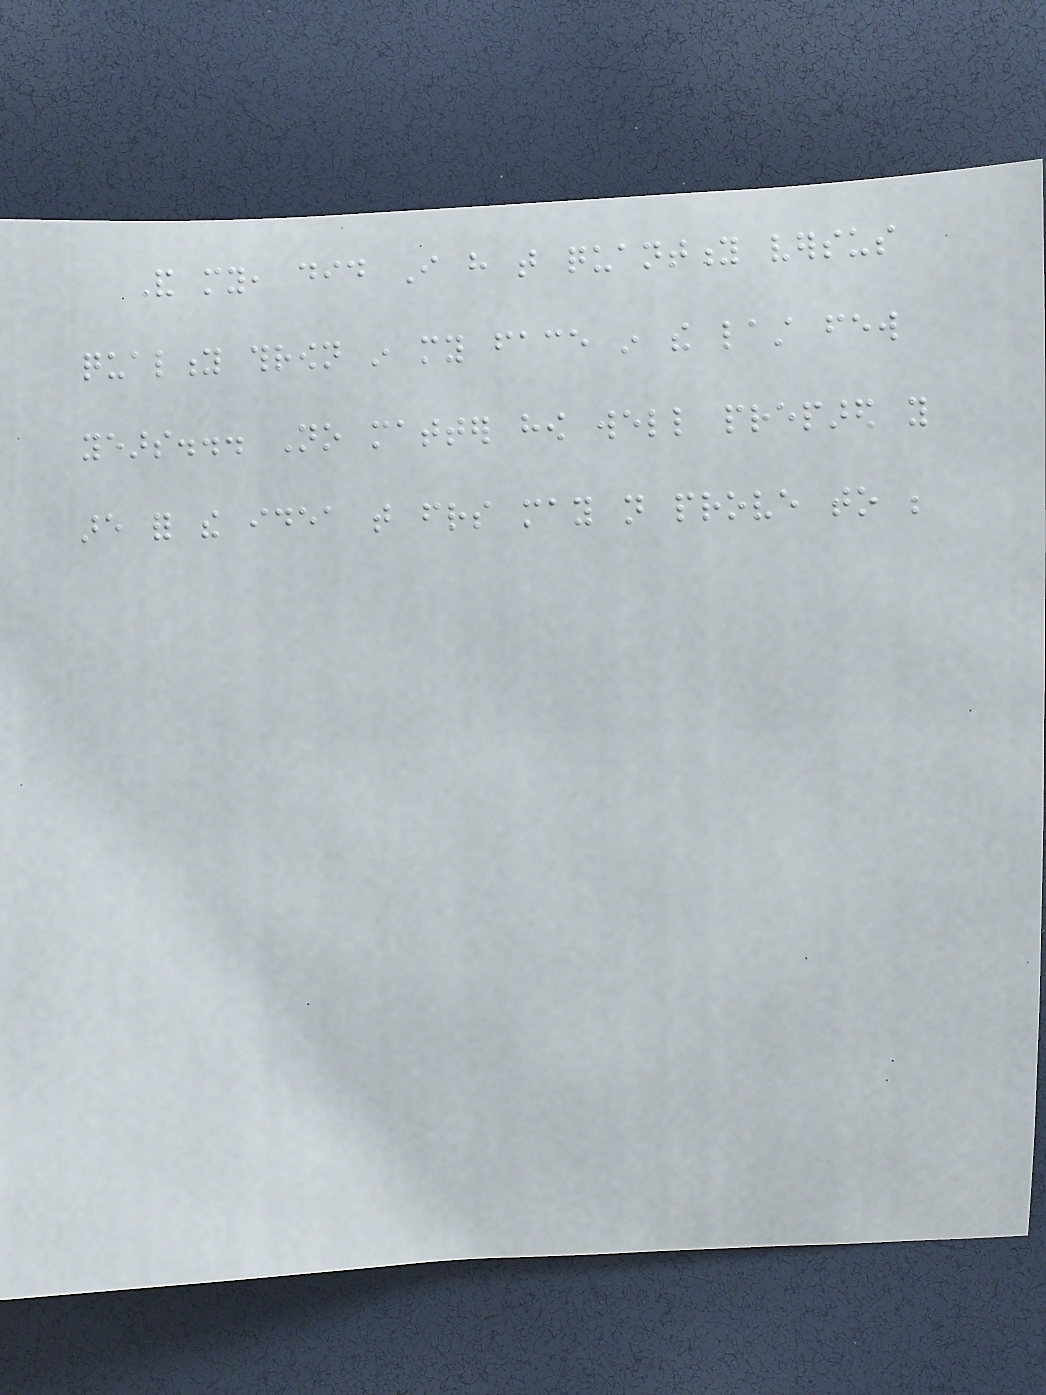And my, did I have that quantity versus
quality thrown in my face in the last few
years... No matter how well prepared you
are for the idea that friends may not prove to be
